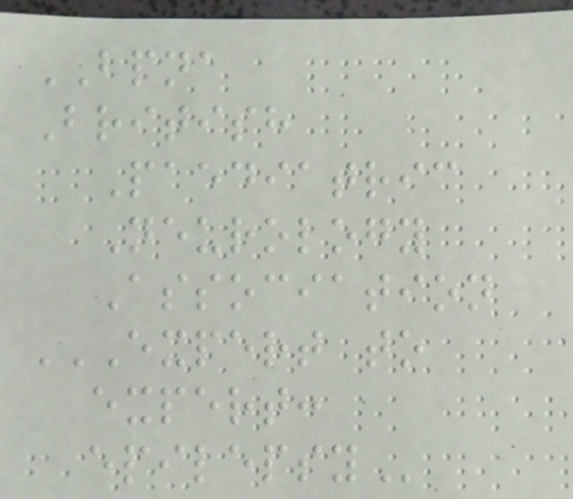BPNA
British
Paediatric
Neurology
Association
EXPERT TO
EXPERT:
EPILEPSY
